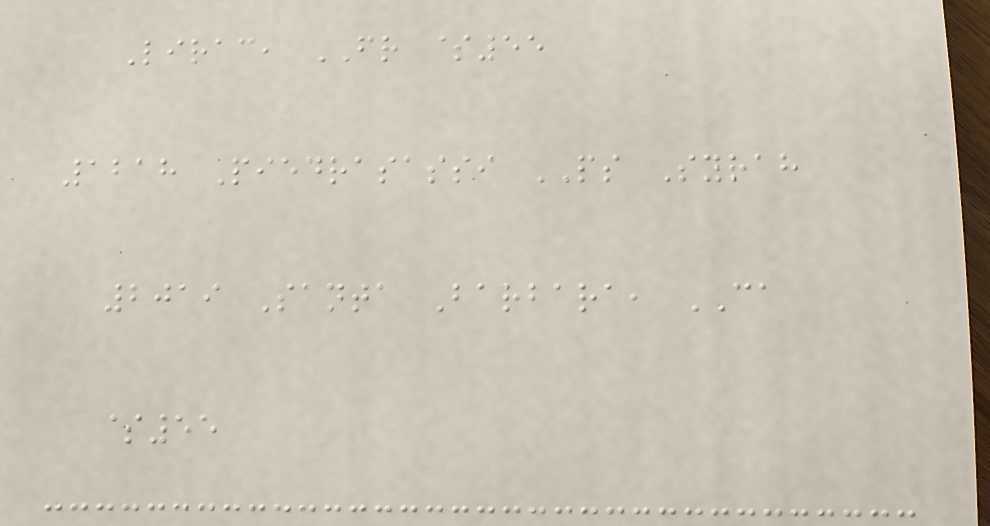Lirac, FR $55
1218 Piedrasassi PS Syrah
2019 Santa Barbara, CA
$55
